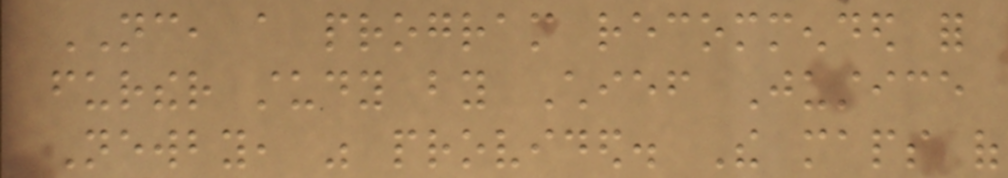NC, a program recommended for
further study by Chief Justice
Newby, was provided. The maps of
